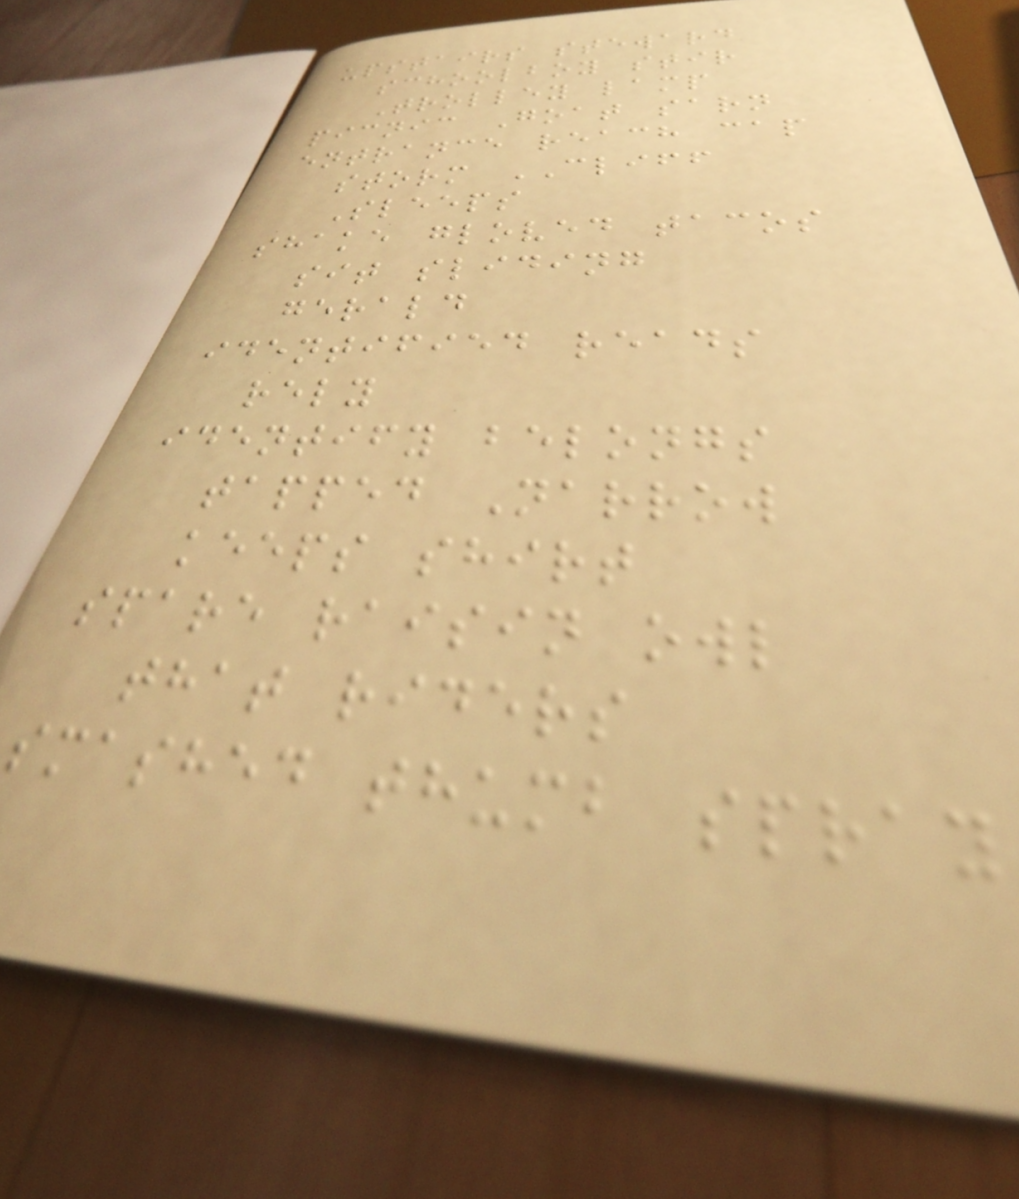upstairs steward
schoolboy stir
Trolley lamp
picnic Goat sarn
entrance reach cap
storm CLIFF
Sleeps
shake gloved tacos
sit sliding
gerald
identified reads
rely
identify belongs
tapped Narrow
keeps shirt
spare raisin owl
that riders
smashed thumb spray
